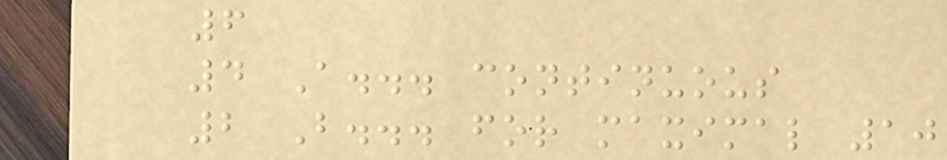6
4 A... continuous
2 B... for maximal 10
